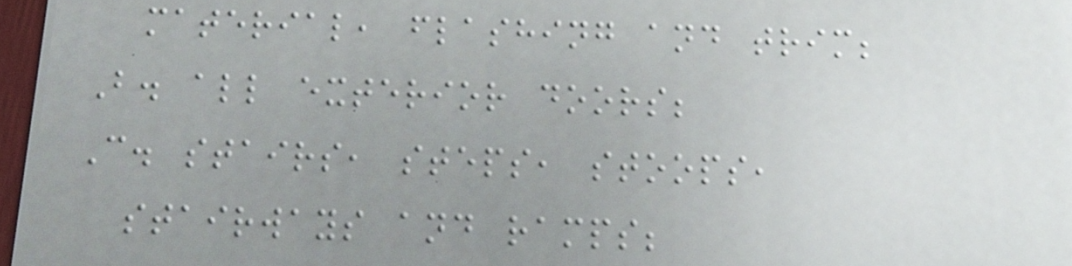material, flashing and trim;
B. all exterior doors;
C. stairs, steps, stoops,
stairways and ramps;
